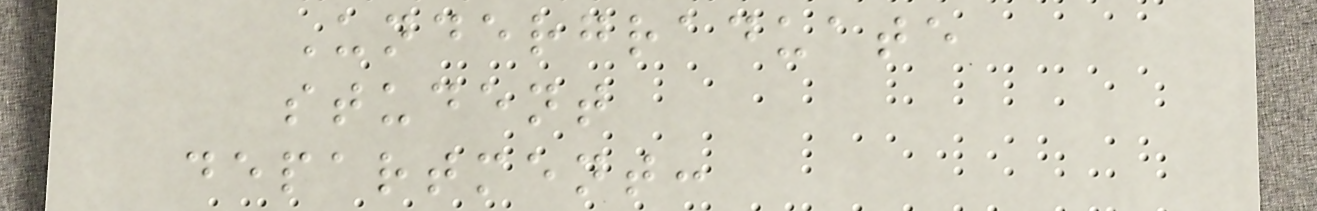Undergraduate
student
department:
